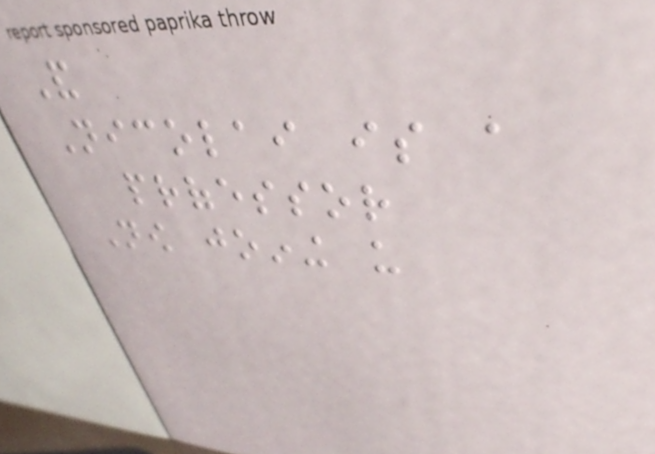And
Nicolai is a
professor
Now joining us
